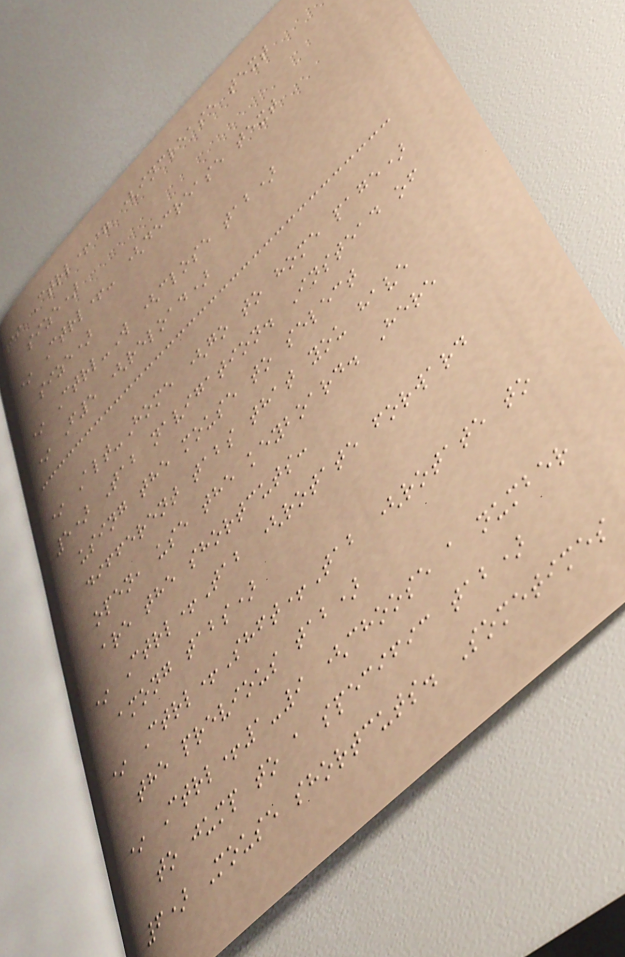* Ctrl+= (increase text
size)
* Ctrl+- (decrease text
size)
* Ctrl-W (close tab)
* F5 (reload)
* Alt-Home (go to home page)
5) Tab navigation. Instead of
using the mouse to select
different tabs that you have
open, use the keyboard. Here
are the shortcuts:
* Ctrl+Tab (rotate forward
among tabs)
* Ctrl+Shft+Tab (rotate to
the previous tab)
* Ctrl+1-9 (choose a number
to jump to a specific tab)
6) Mouse shortcuts. Sometimes
